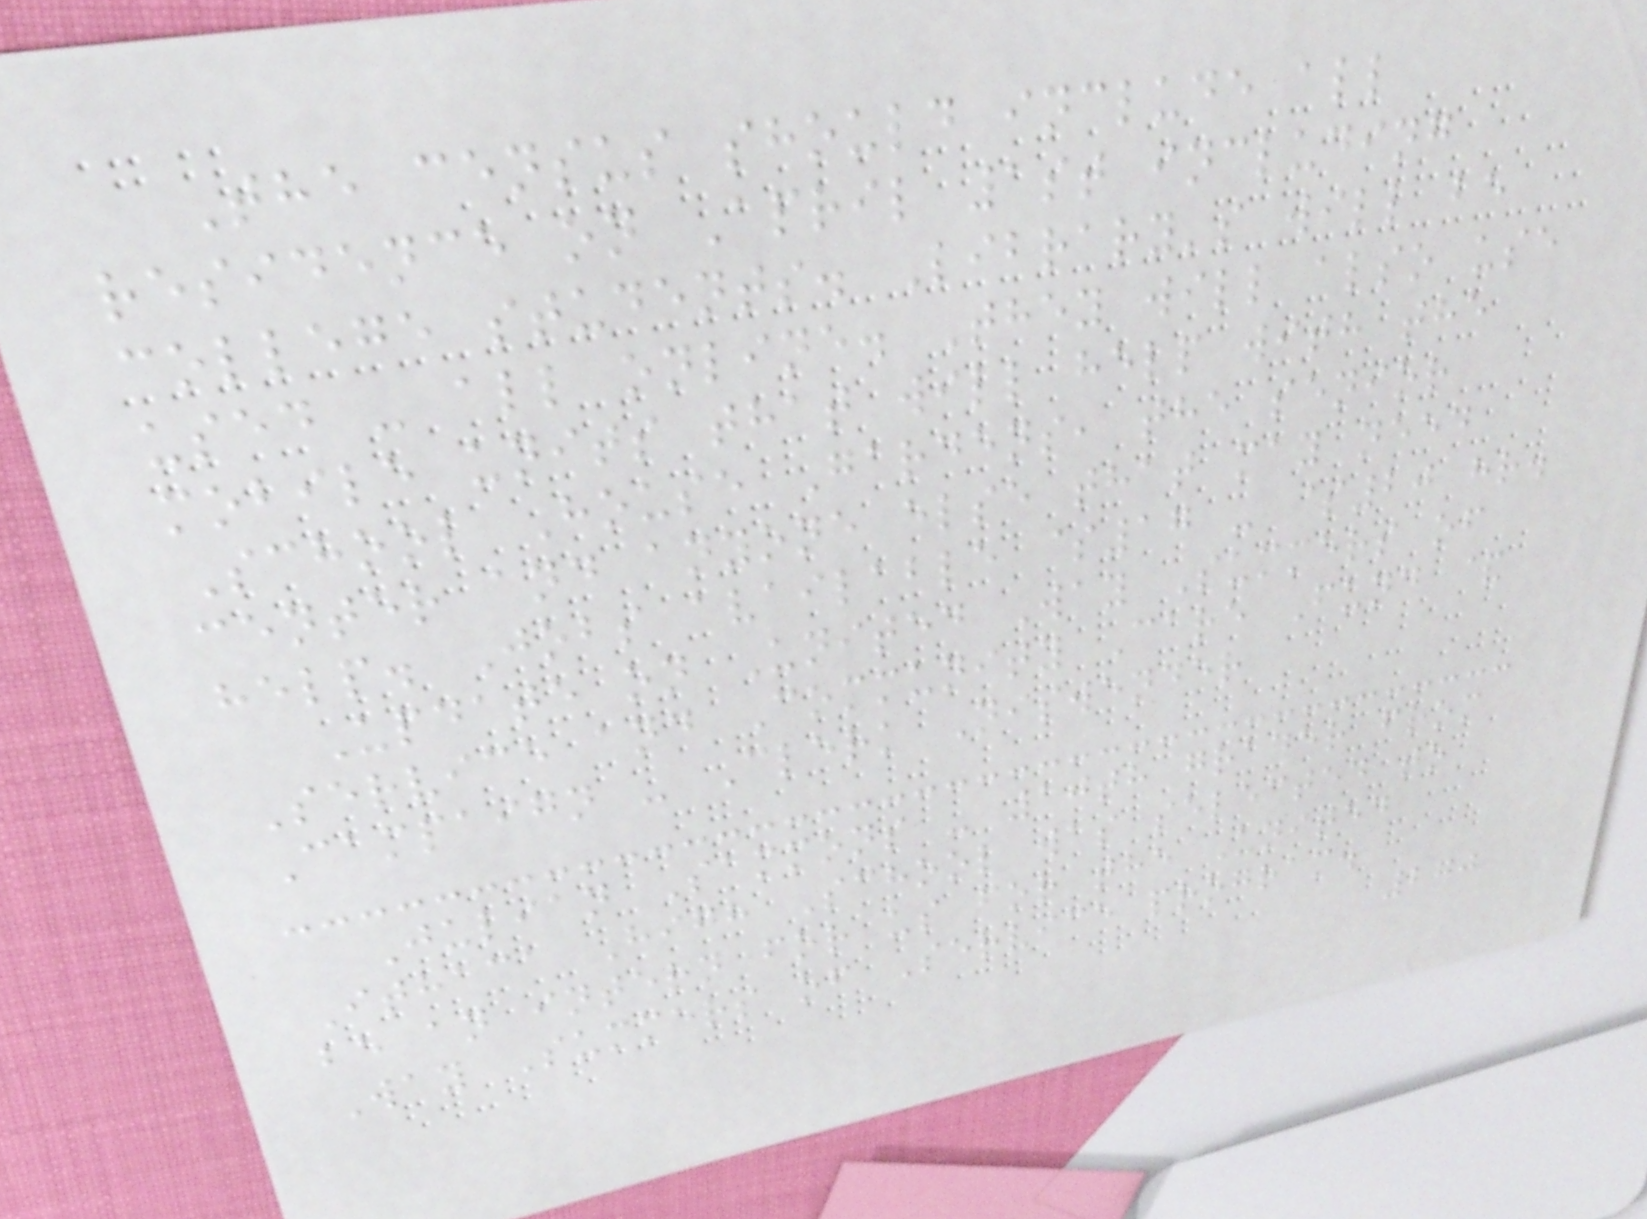The census should include all
residence on April 1st including
college students. Library's will be
used - all online. They will also use
mobile units that will help with the
School House Gardens, the senior
center and anyone else that may need
help. Jobs available $17 - $20 hr.
Update on United Way Summers of
Service and Community Care Fund &
Campaign - Clerk Niswender
Julian Sammons - 10th grader from
Ithaca High School was selected to
be an intern for us for the United
Way Summers of Service program.
270
